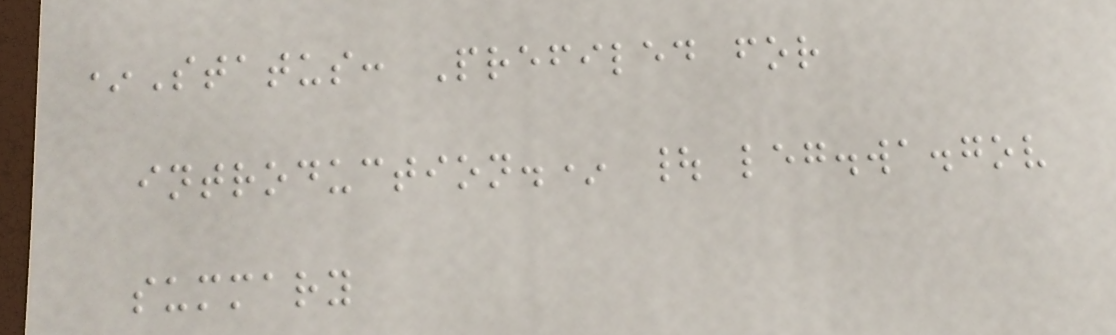*Status: Prefiled for
introduction.* | leg.wa.gov
summary
